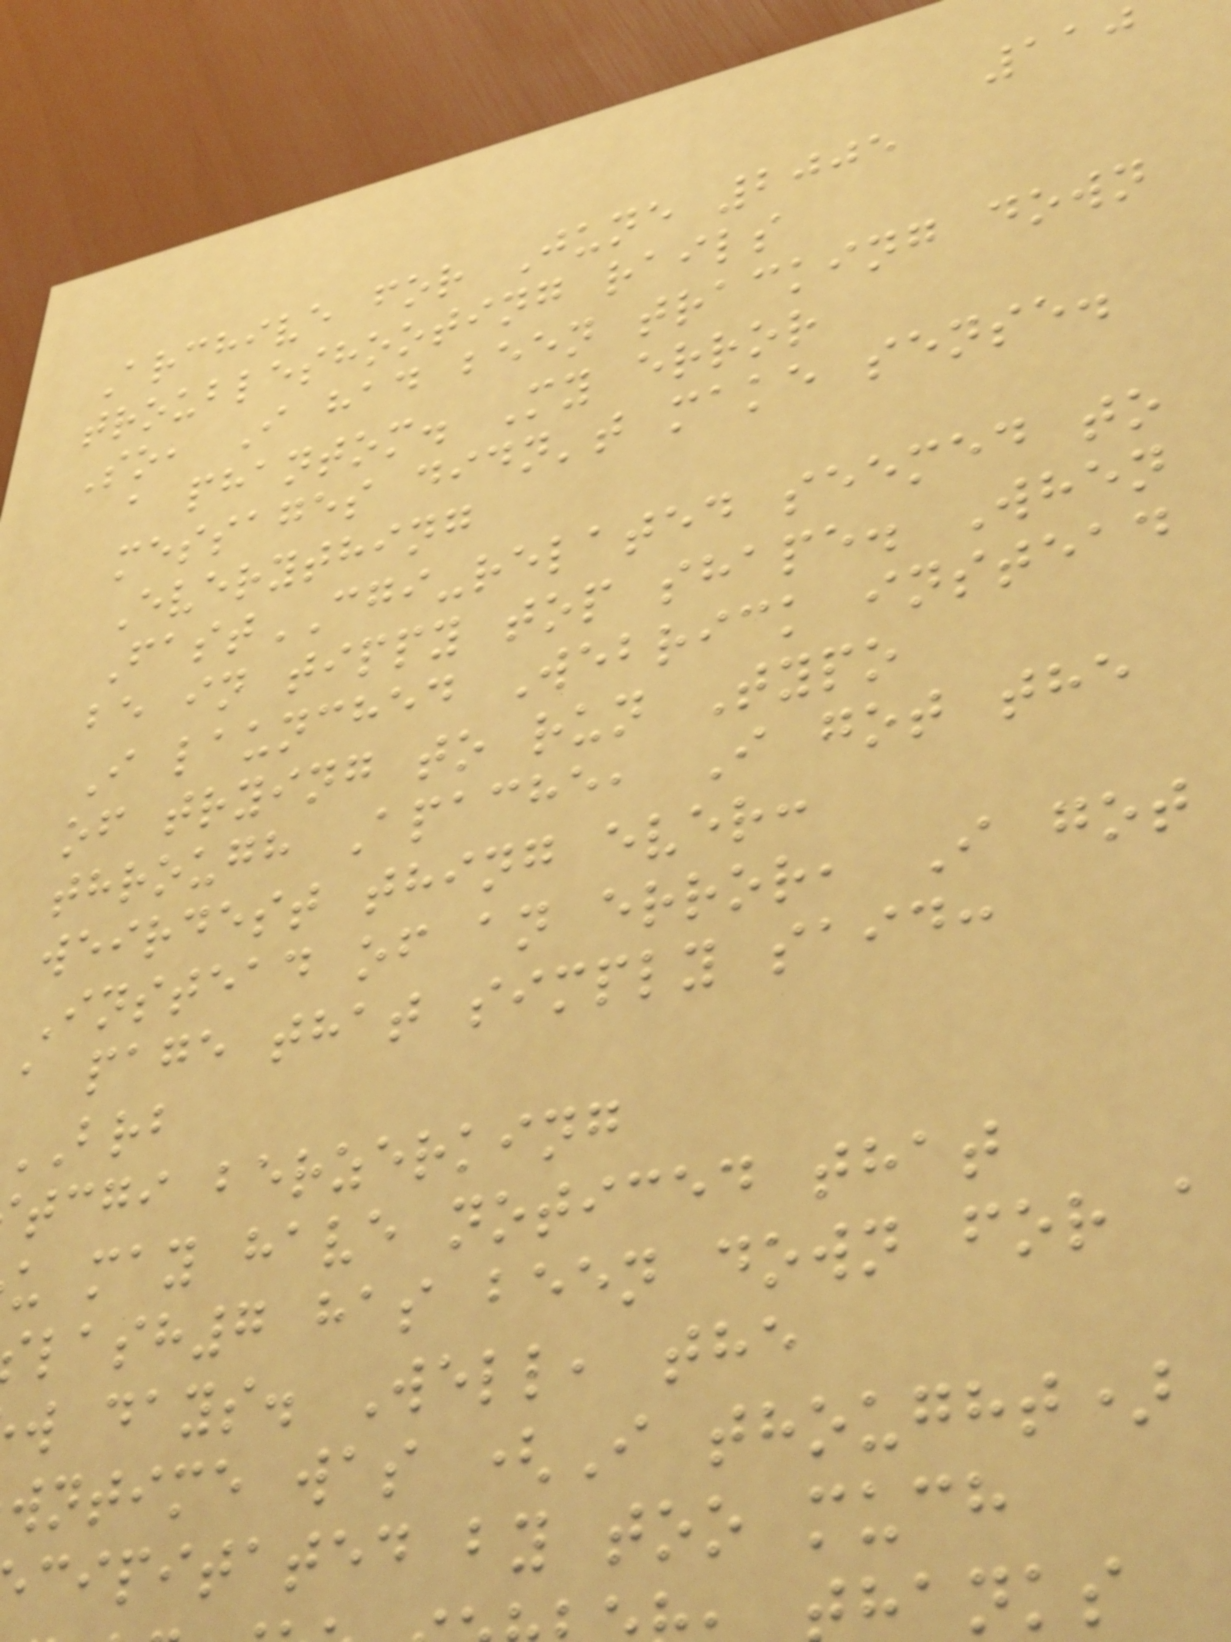110
Archive for June 2005
troubleshooting rails
So, I had been tracking down
a phantom. My error
messages didn't make sense.
Everything
FastCGI-related seemed to
be in tippy top shape. When
I launched Webrick instead
of trying to run Typo
through Apache, I got the
weirdest thing ever:
Instead of an error, I got
a page that simply said:
BRB
tcgi berzerking
u may have noticed that
lash7 has been down for a
w days. Well, the
wntime was (I thought)
cipitated by too much
